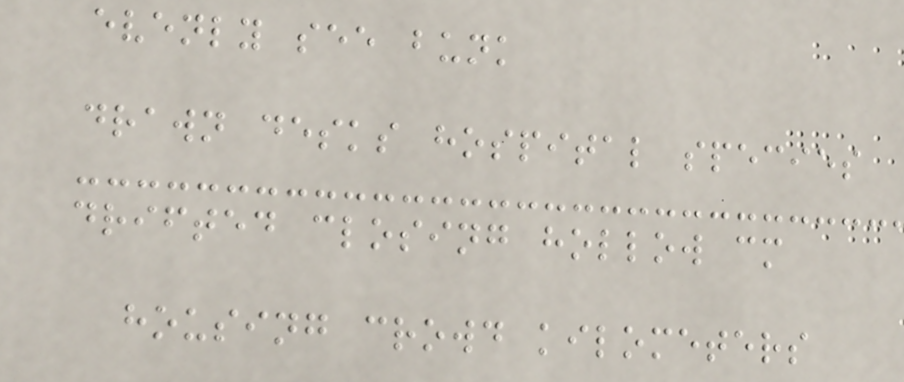evenly see bunk
drawn desks hospital species
drifted closing hollow cm
housing crowd kilometers
